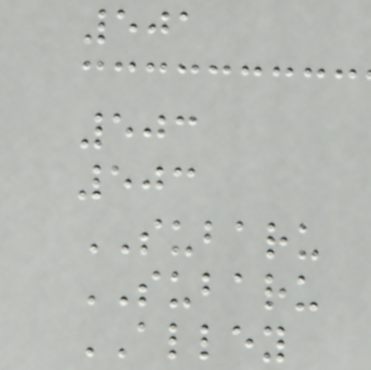501
503
503
SUBARU
SUBARU
ALLEY
